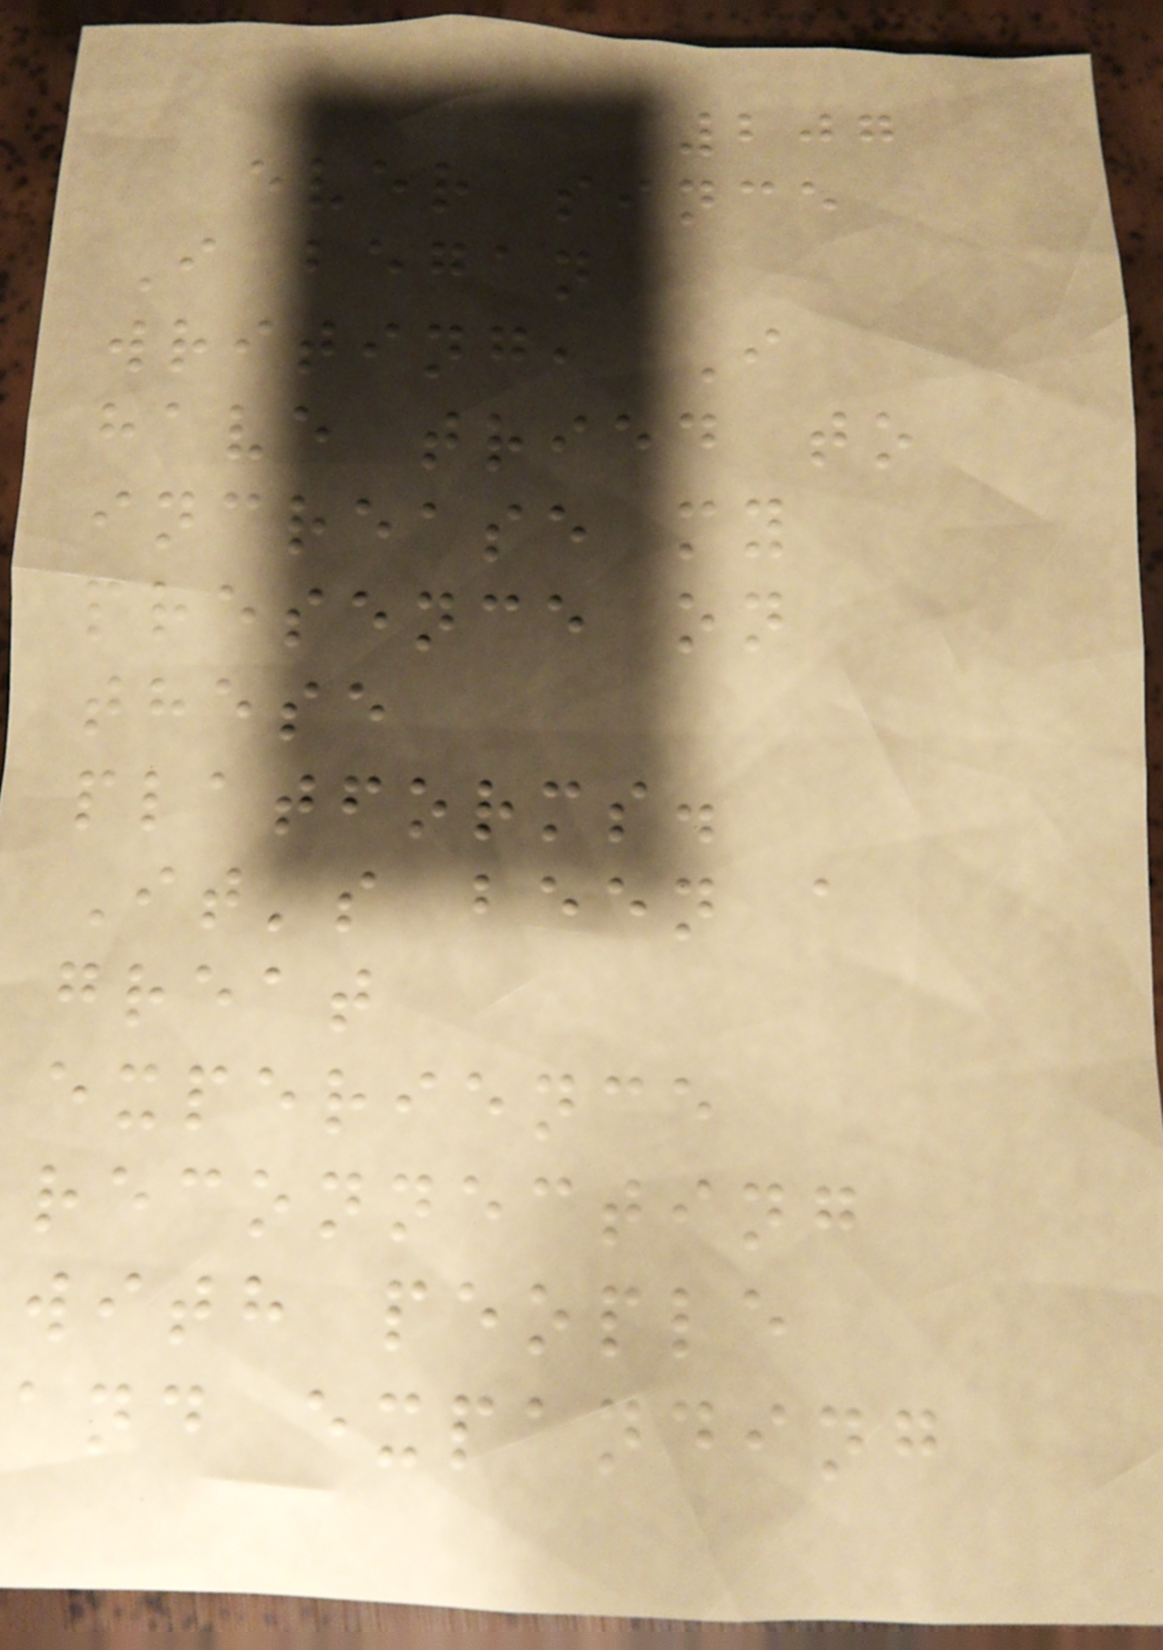207
ever since
I began
writing, I
have tried to
increase my
presence on
these
platforms.
It's been a
great
experience
reconnecting
with people
and expanding
